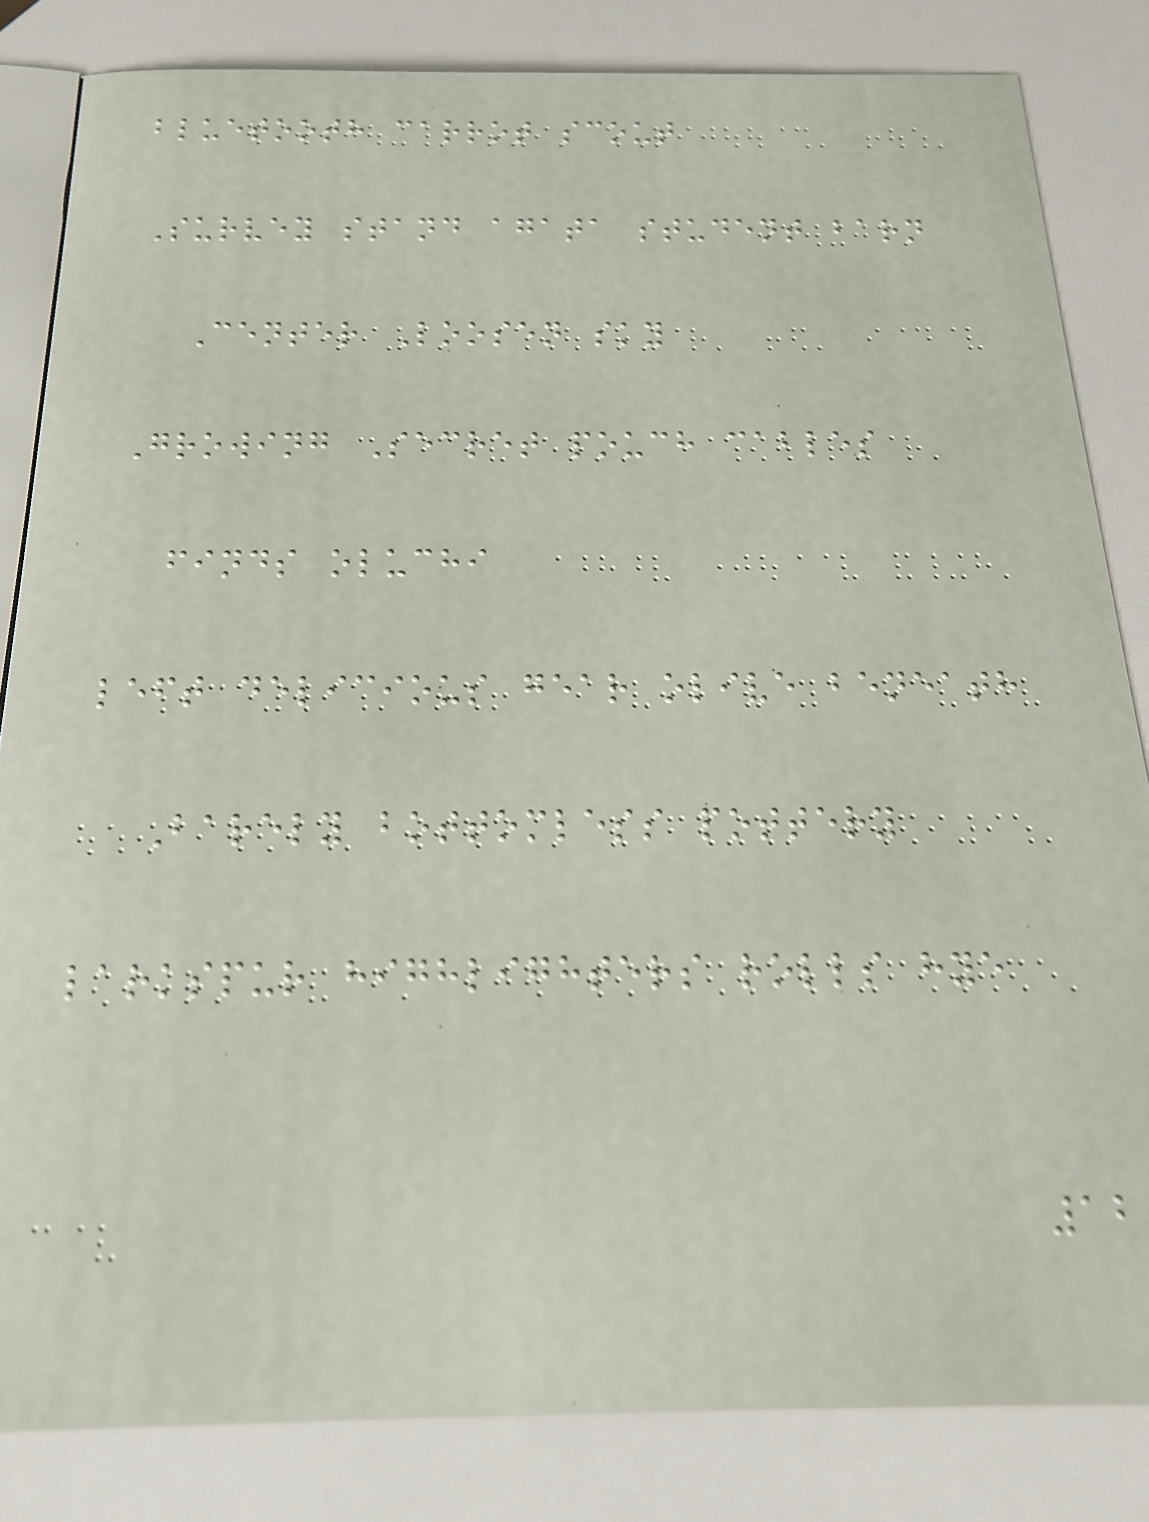bluetooth carrot scout
Survey stand agata student barn
Center Loosen sky
Growing Secret pouch cables
finds oluchi
left delicious gear olive beneath
Barely bottomless pottery
larkspur highlighters rolls hye
12
